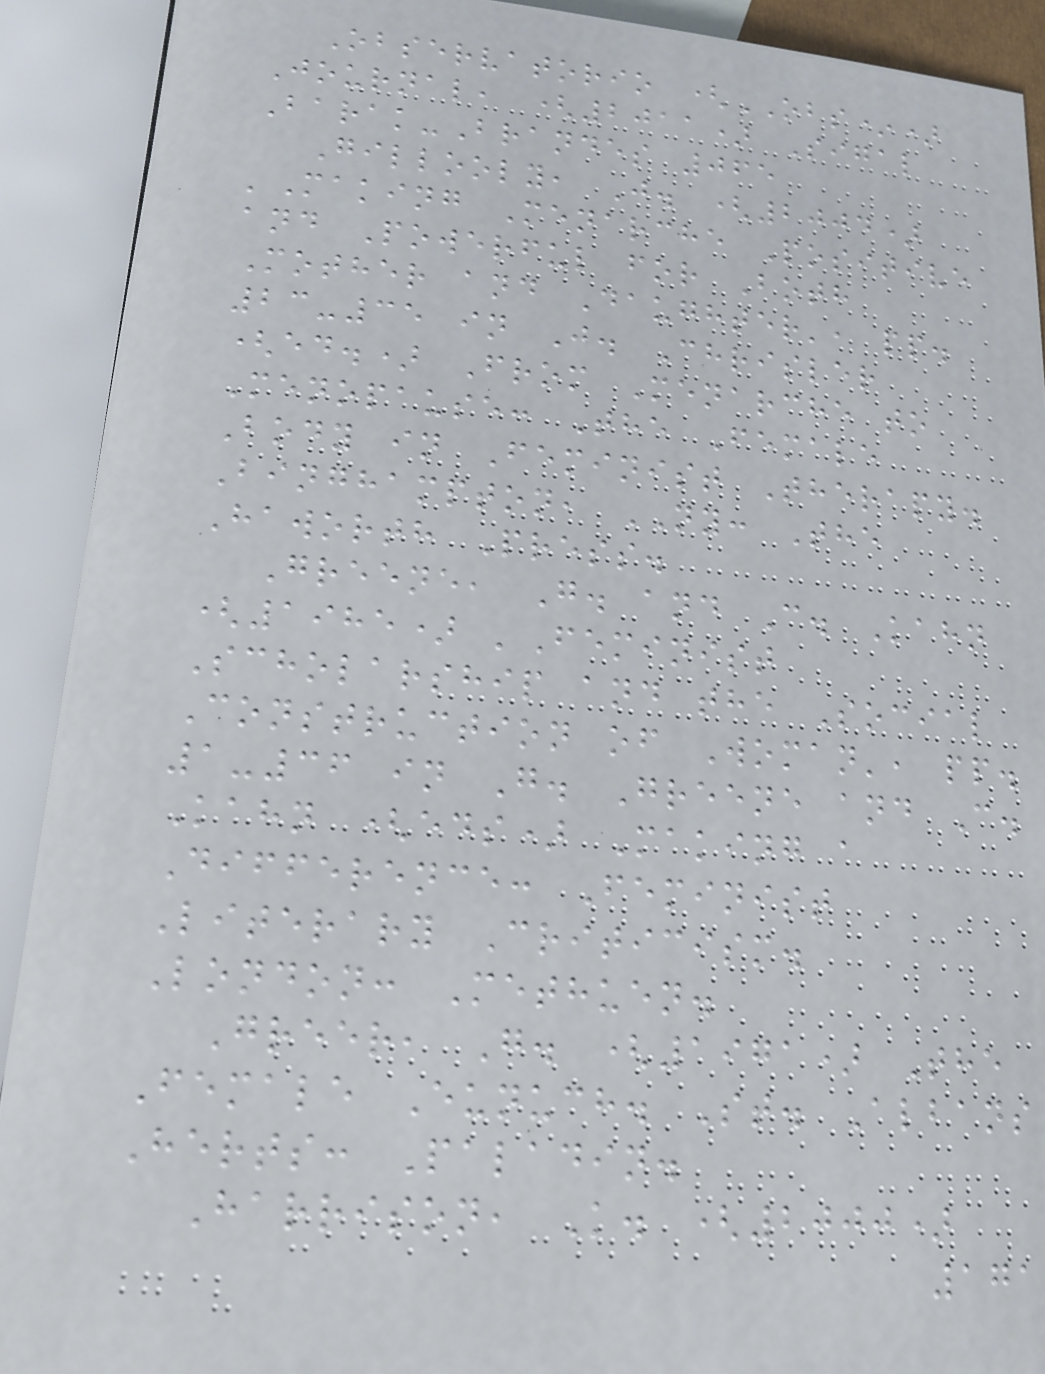Observatorio (OBS*)
Journal, (2011) Sigal
Barak-Brandes 065
Gillooly, J. (2004)
'Making Menarche Positive
and Powerful for Both
Mother and Daughter', pp.
23-35 in J. Chrisler
(ed.) From Menarche to
Menopause: The Female
Body in Feminist Therapy.
Binghampton, NY: The
Haworth Press.
Greene, G. and C. Kahn
(1985) 'Feminist
Scholarship and the Social
Construction of Woman', pp.
1-36 in G. Greene and C.
Kahn (eds) Making a
Difference: Feminist
Literary Criticism.
London: Methuen.
Greer, G. (1971) The
Female Eunuch. St. Albans
Herts: Paladin.
Harrison, K. (2000)
171
